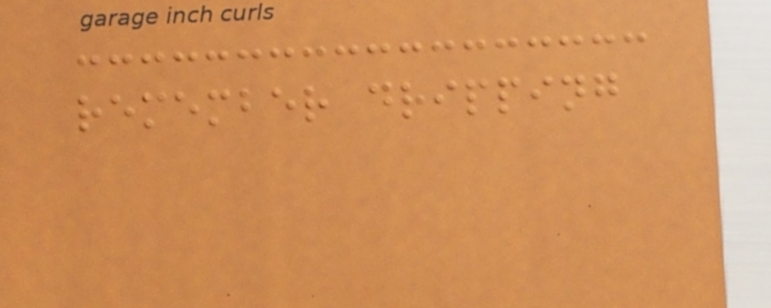remember dripping
